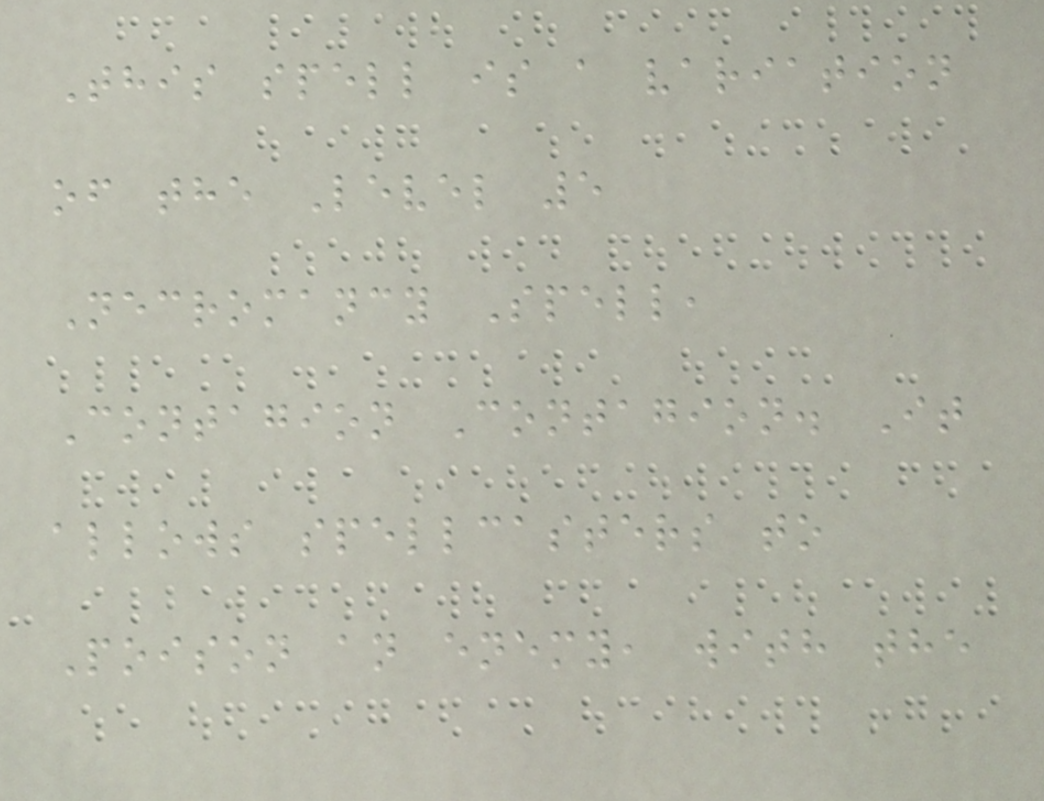This spell is a variation
of the Level 5
Necromancy Spell,
Contagion Contagion. It
allows spellcasters to
Poison an enemy, with the
